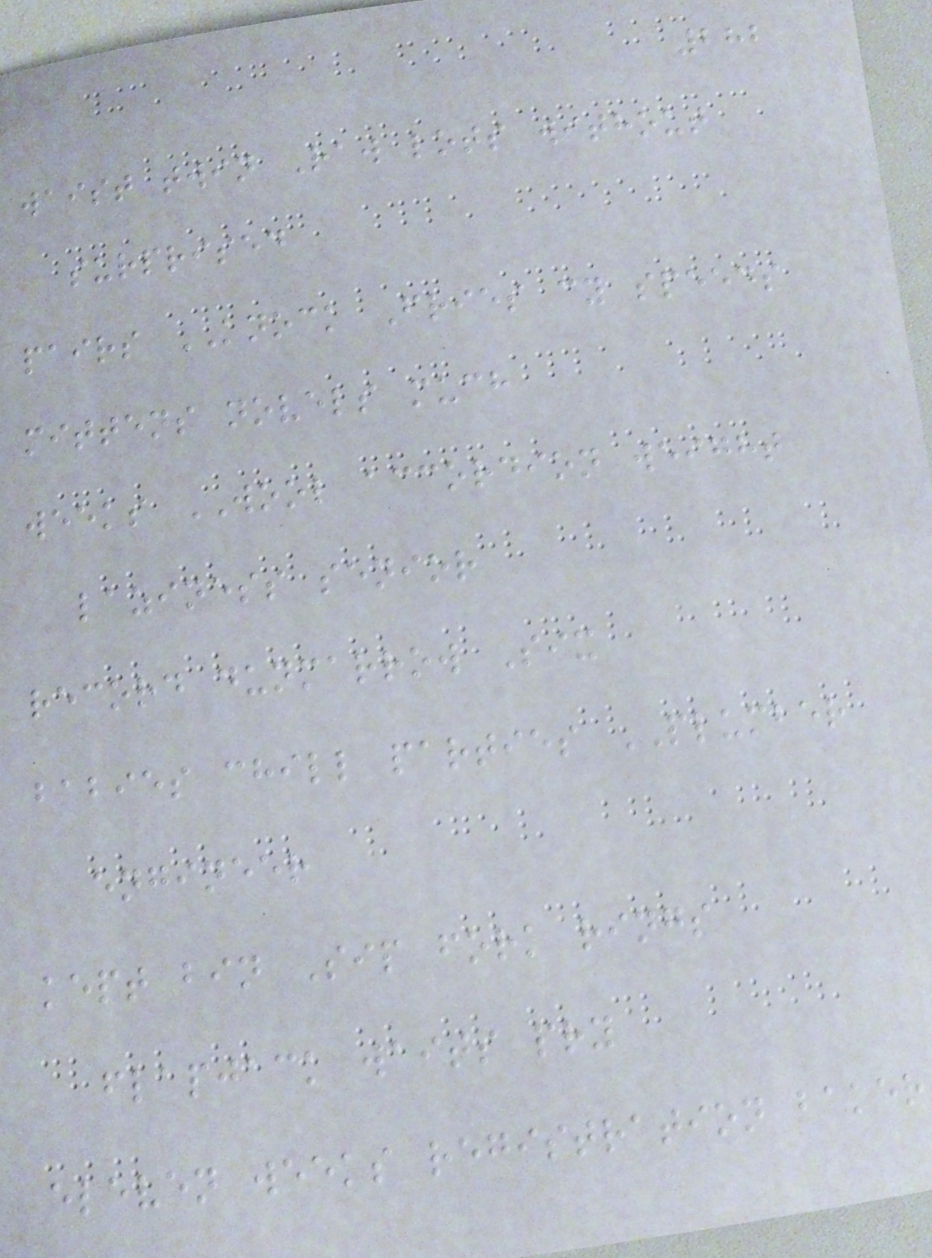282
waist twin Raw lots without
surprised
pairs KNOCK Fries cy speeds
mittens novels much
weeks WOOL accordion weight
laziness senior
record dunmarrow Six
babies chill parties PLUMBER
engineer
kept bin Sip fork rings
flapjack waits pry
eleven weeks registration baker
